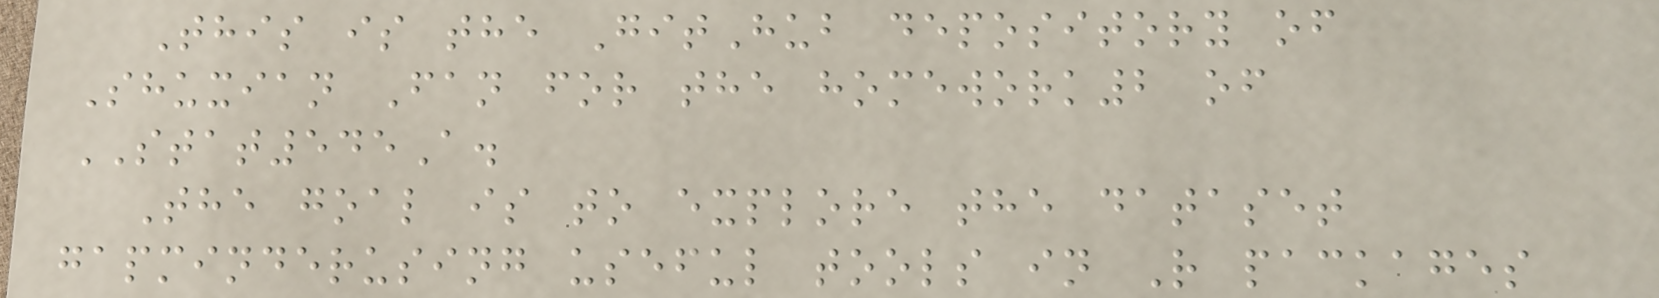This is the GitHub depository of
Shuxian Fan for the homework2 of
STAT545A.
The goal is to explore the dataset
gapminderusing useful tools in R packages
